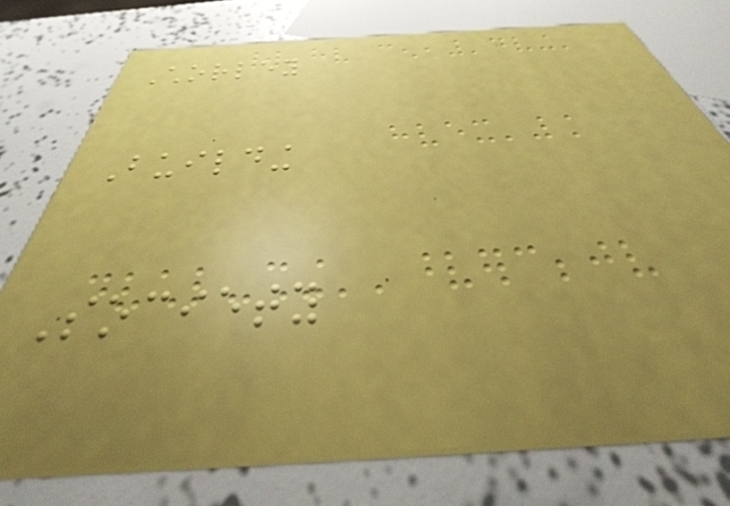Chorley
Building
Society
